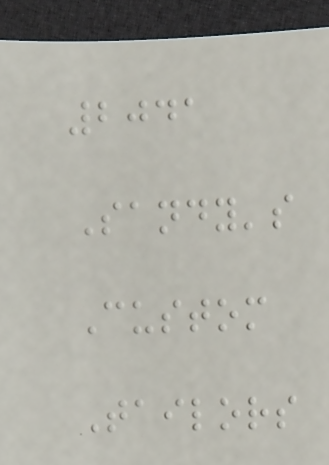2041
Sandy's
Custom
Tailors
